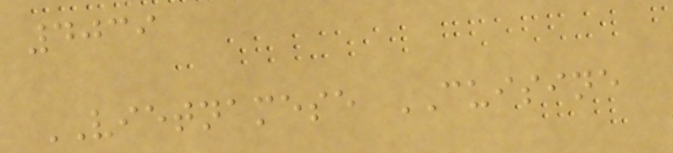4039
VIETNAMESE CUISINE
